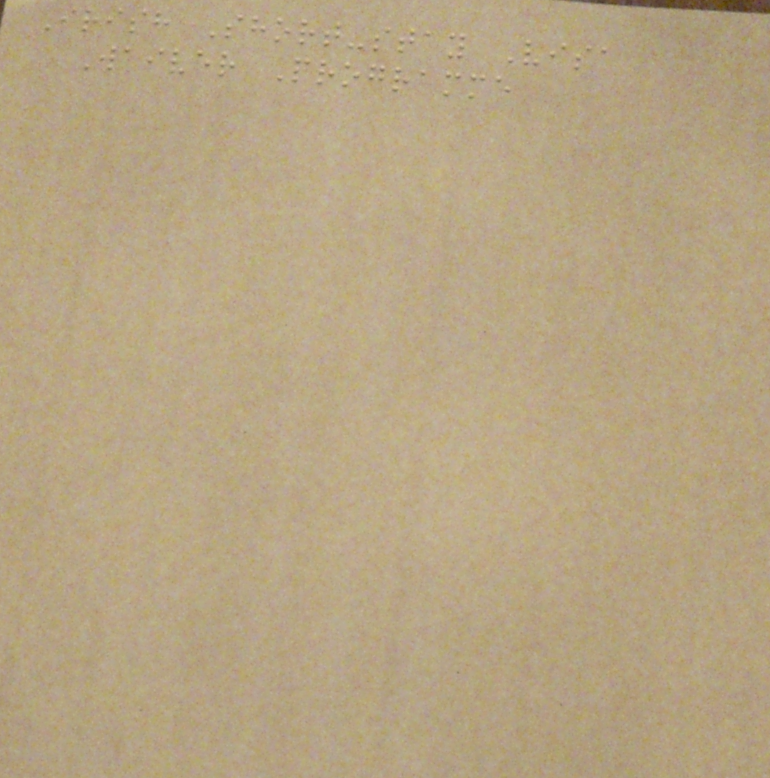Irish Short-stay Visa
Waiver Programme
